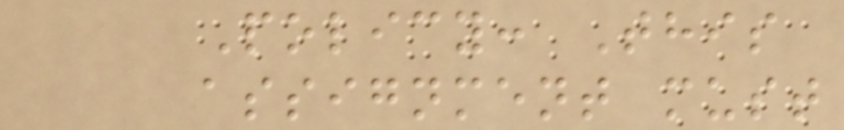Policy: This
assignment must
